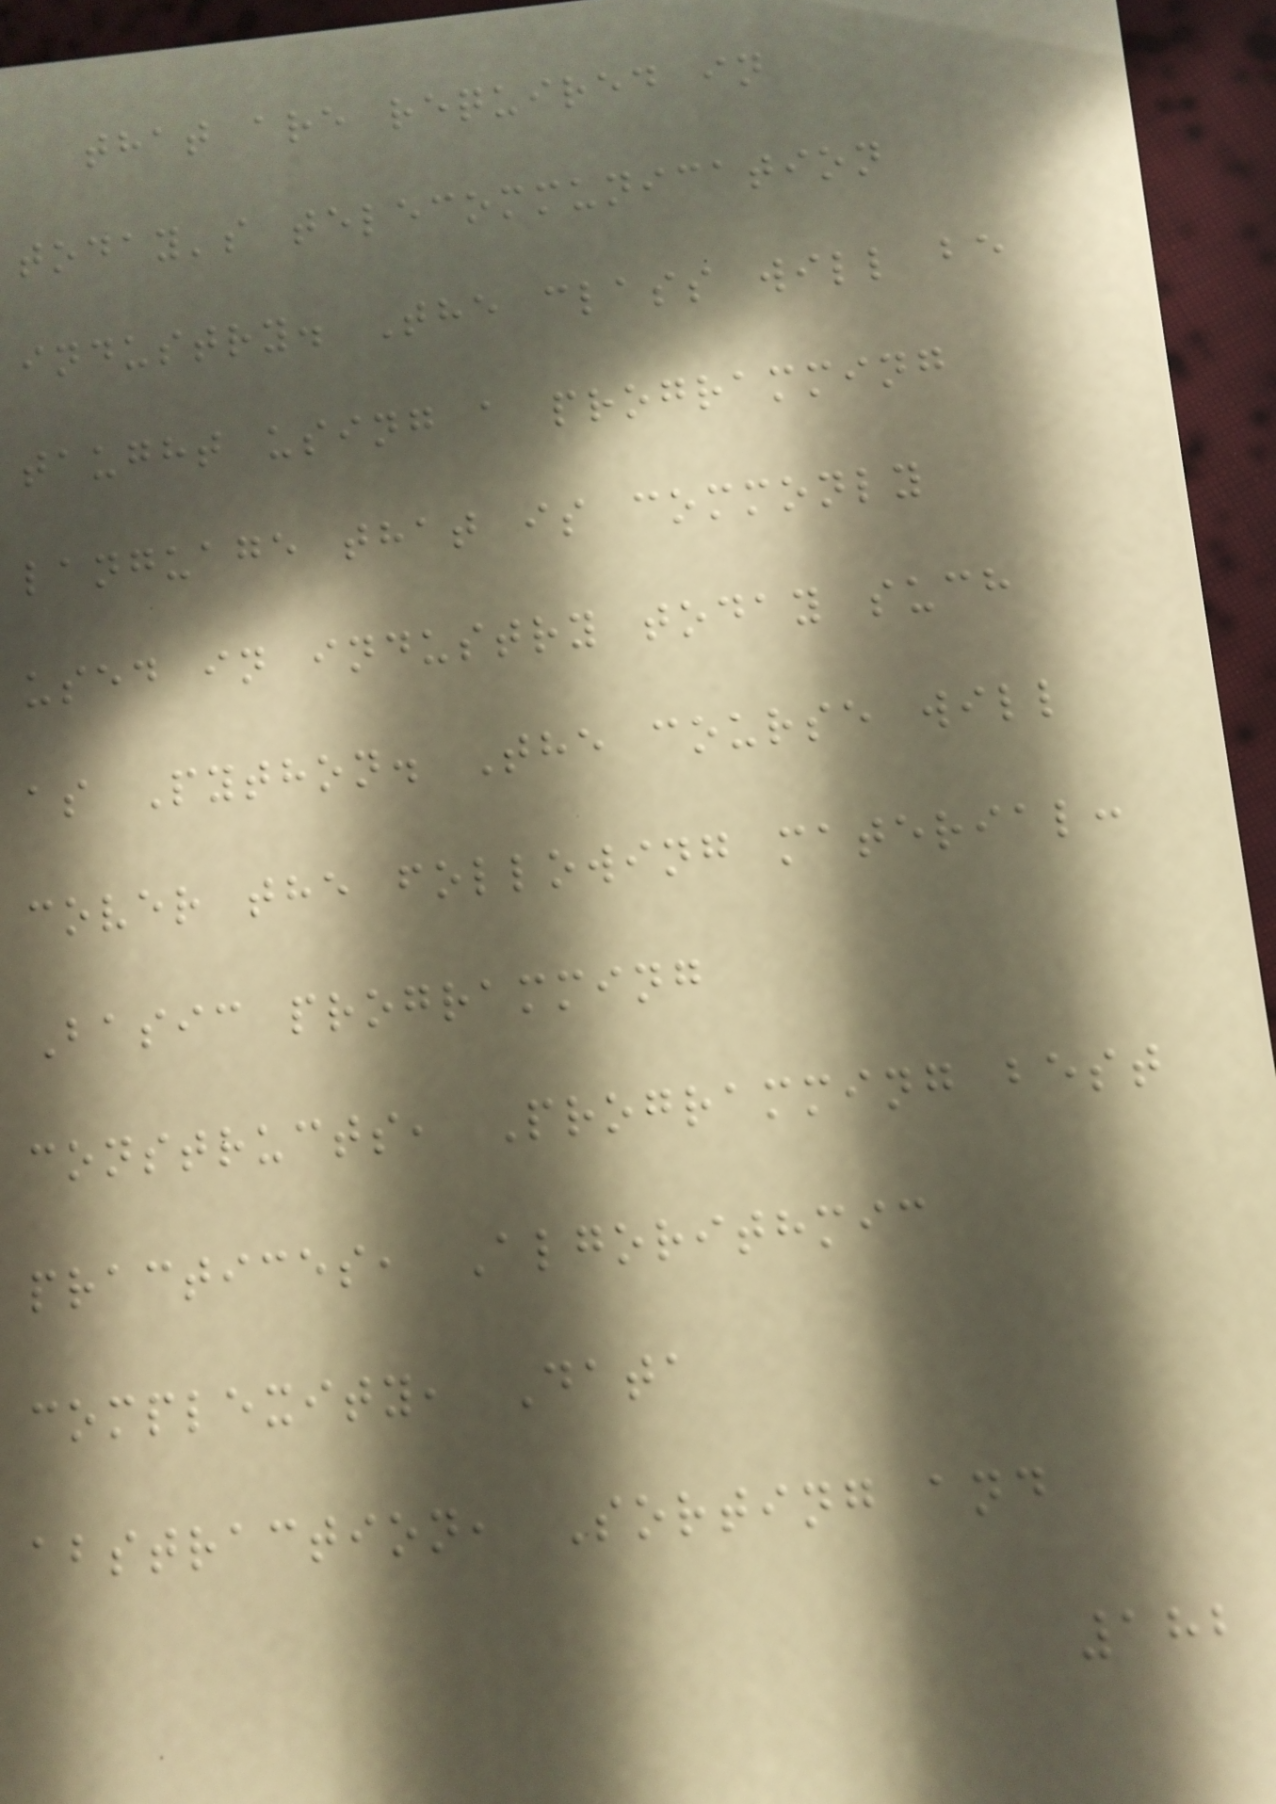that are required in
today's telecommunication
industry. The class will be
taught using a programming
language that is commonly
used in industry today such
as Python. The course will
cover the following material:
Basic programming
constructs, Programming best
practices, Algorithmic
complexity, Data
abstraction, Sorting and
182
